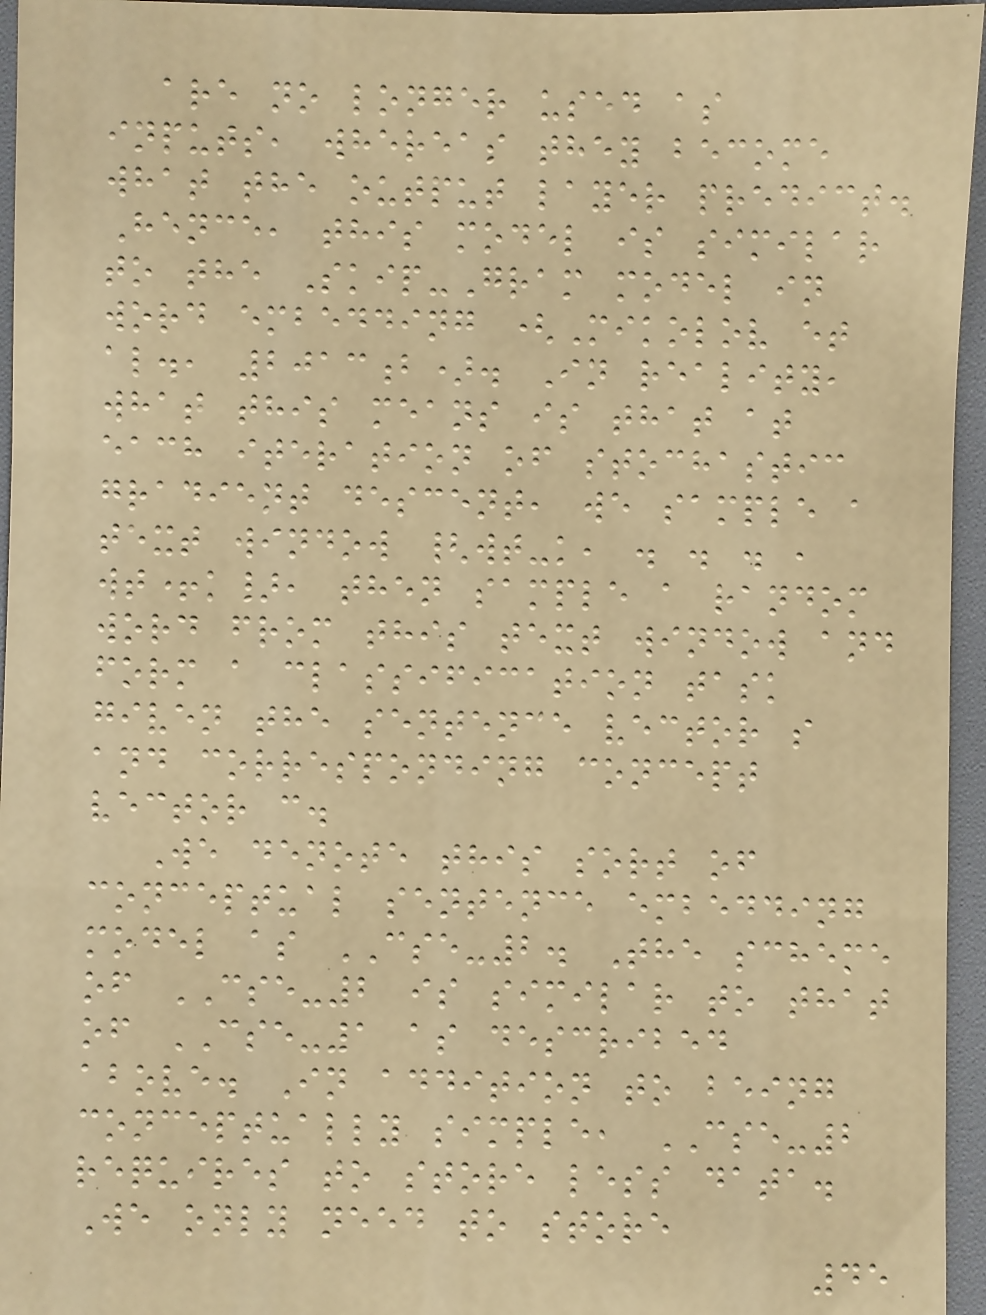are no longer used as
inputs, whereas they become
what the output layer predict.
Hence, this model is similar
to the Skip-Gram model in
word embedding (Mikolov et
al., 2013b). In reality,
what this means is that at
each iteration of stochastic
gradient descent, we sample a
text window {wt-k, . . . ,
wt+k}, then sample a random
word from this text window and
form a classification task
given the sentence vector s
and corresponding concept
vector c.
We denote this sort of
conceptual sentence embedding
model as CSE-2. The scheme
of CSE-2 is similar to that
of CSE-1 as described
above. In addition to being
conceptually simple, CSE-2
requires to store less data.
We only need to store
45
